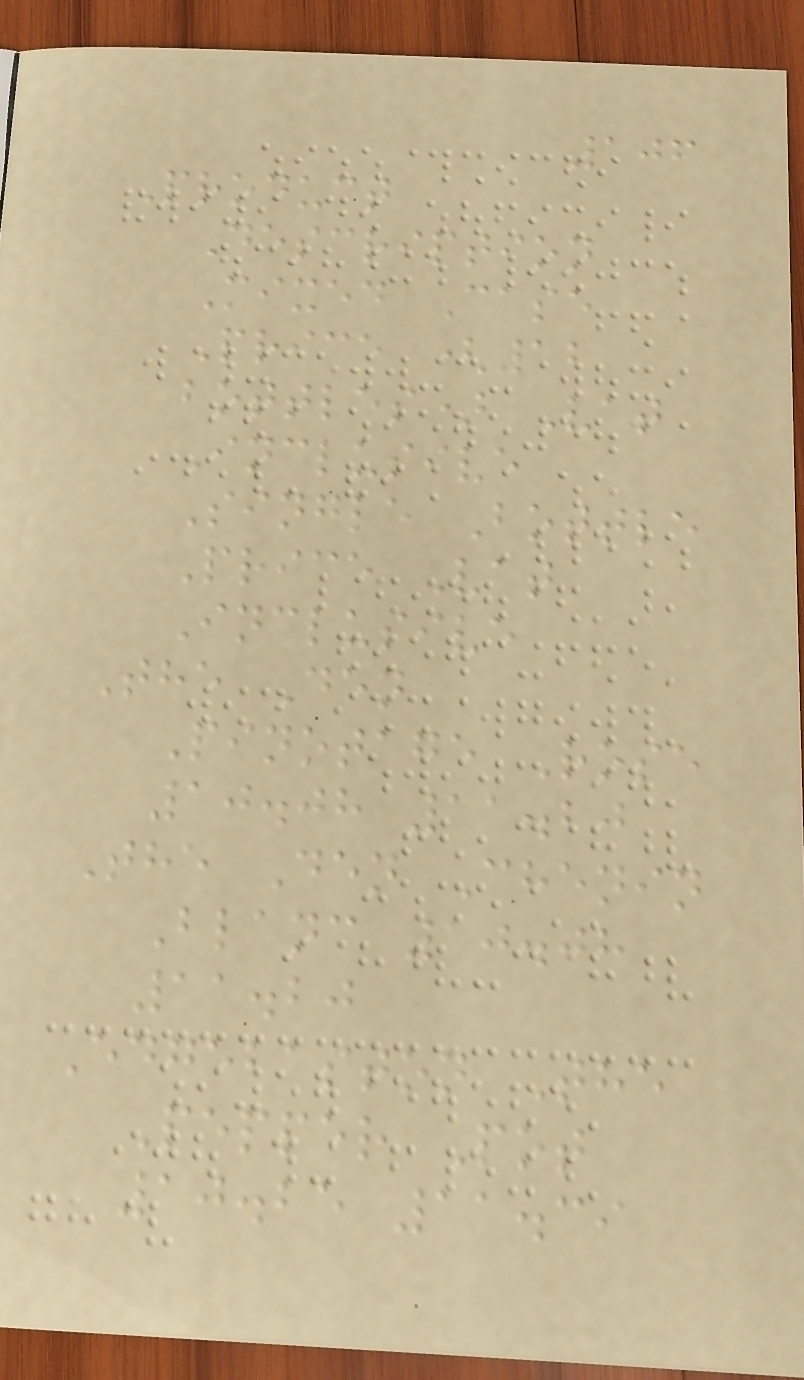106
Product
Description
Mixed Case
Price (12
bottles) Vat
Inclusive
Single Bottle
Price Vat
Inclusive
The Den
Pinotage Rose
10.08 11.20
The Den Chenin
Blanc 10.08
11.20
Edgebaston The
Pepper Pot
10.25 11.39
